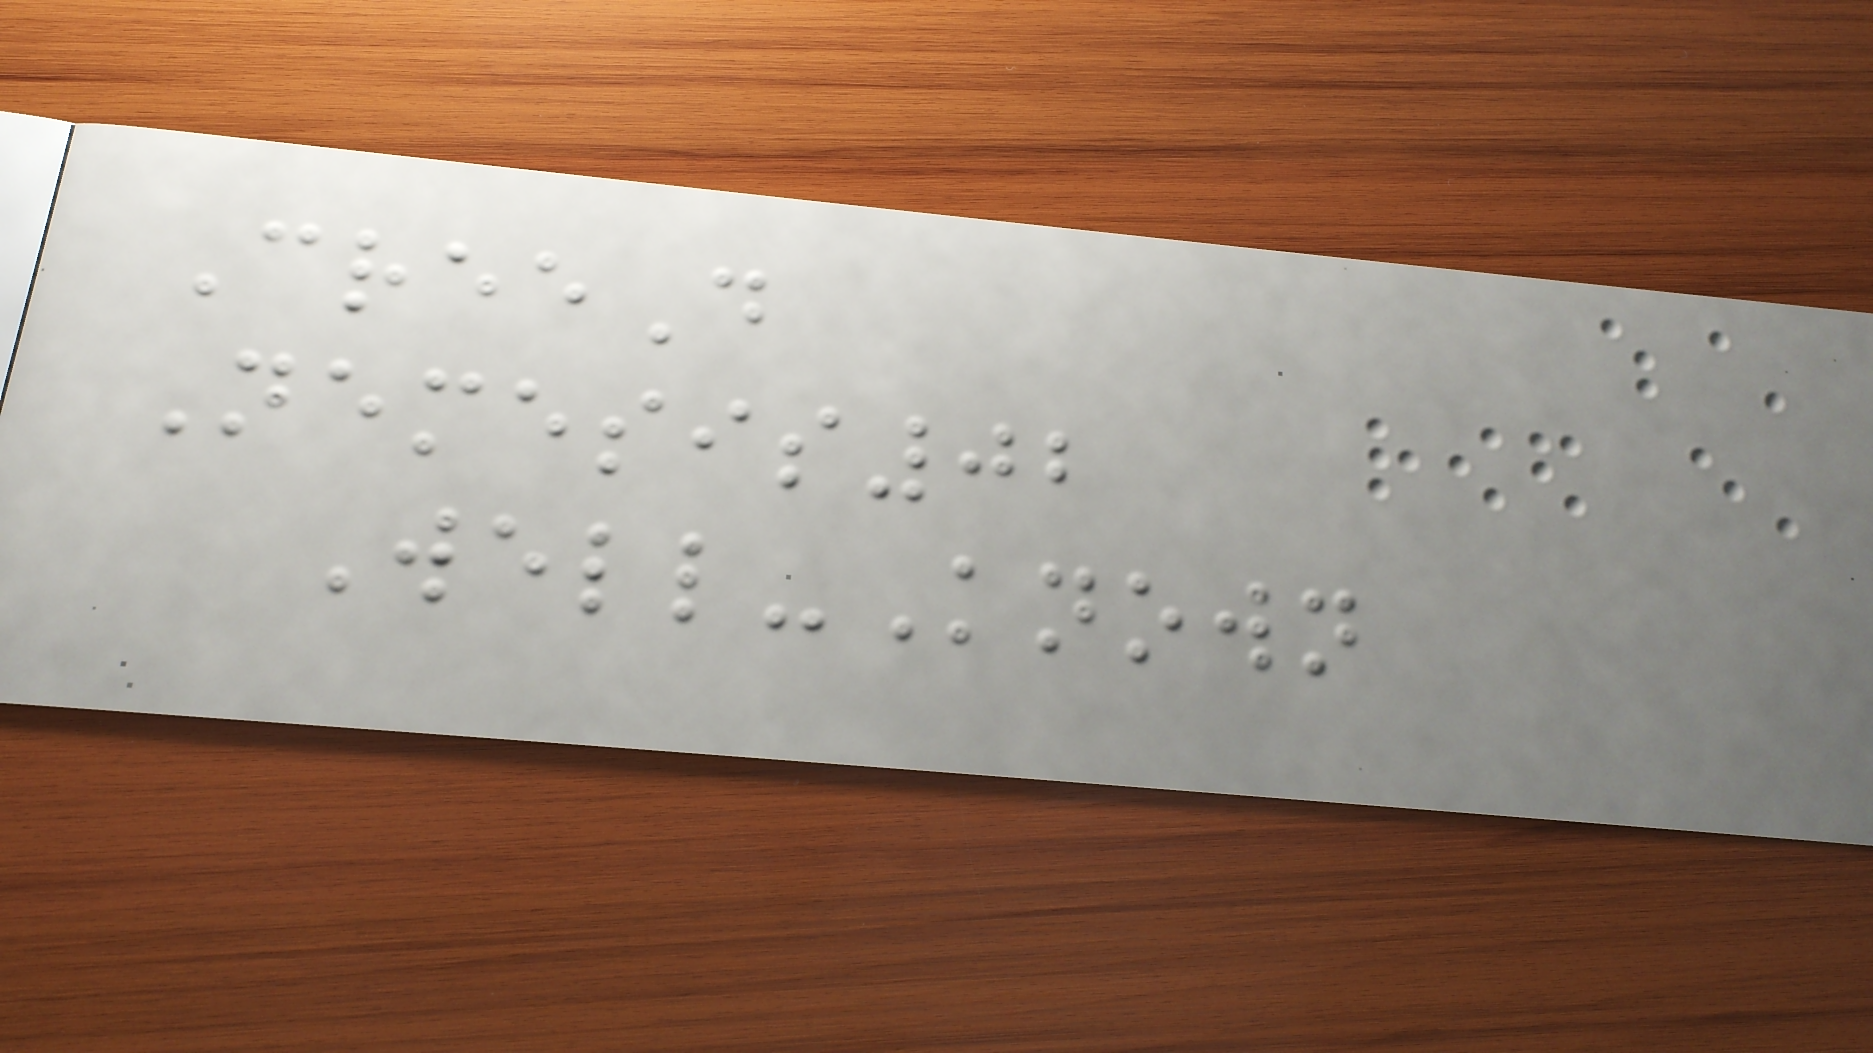CreeD
Nemesis02
Well-Known
